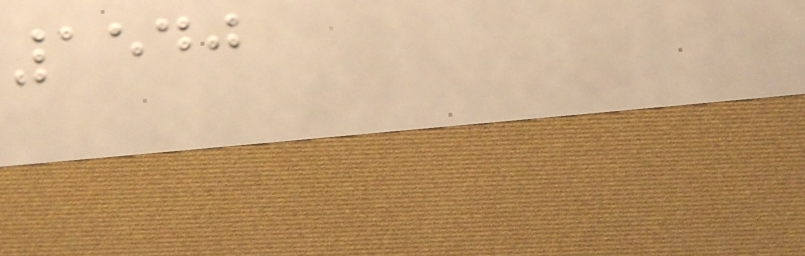1540
